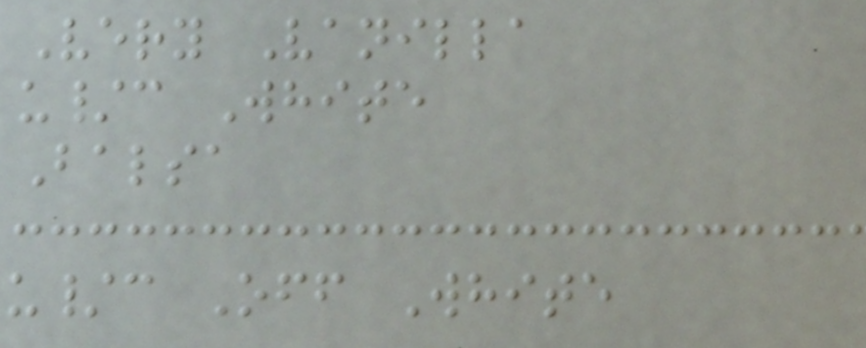Very Vanilla
u/c White
Balsa
u/c Off White
